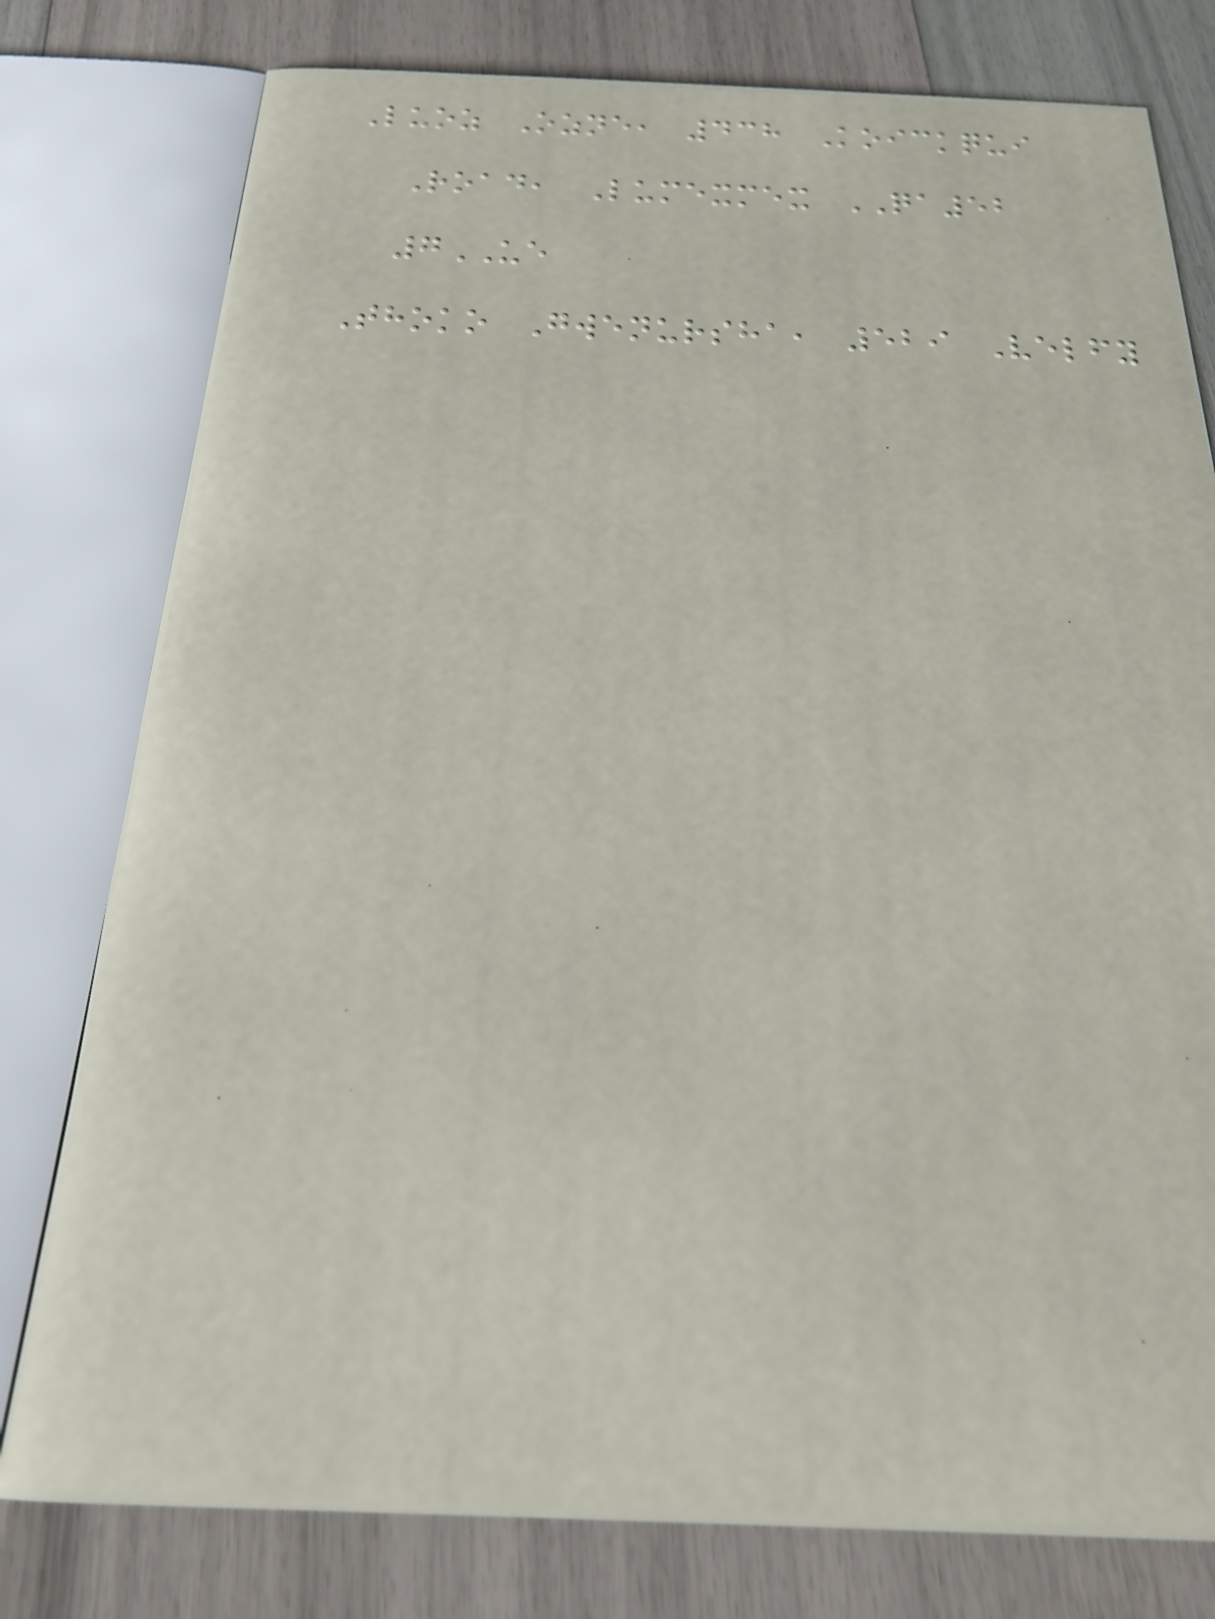Luoz Ozne, 438 Koickqui
Road, Lumexmex QA52
7UE
Thoko Gwenursha, 529 Velfy
